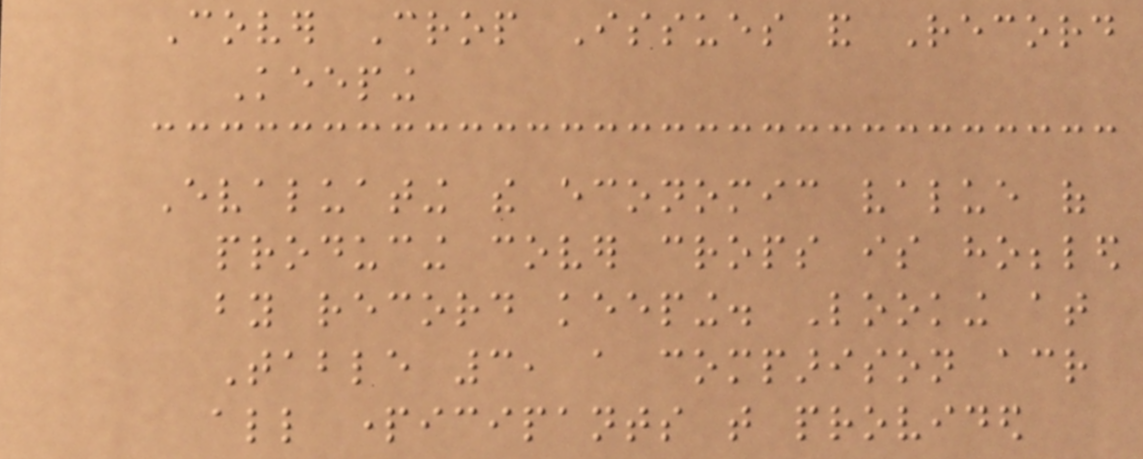Cover Crop Issues and Record
Keeping
Evaluating the economic value of
producing cover crops is hobbled
by record keeping. Looking at
Table 3, a comparison across
all participants that provided
